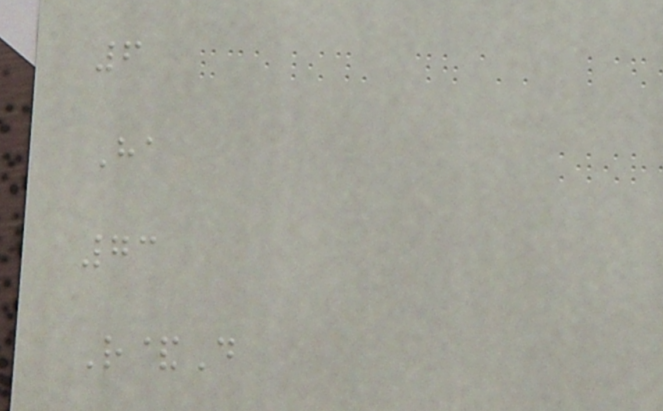6
Ha
73
R&D
